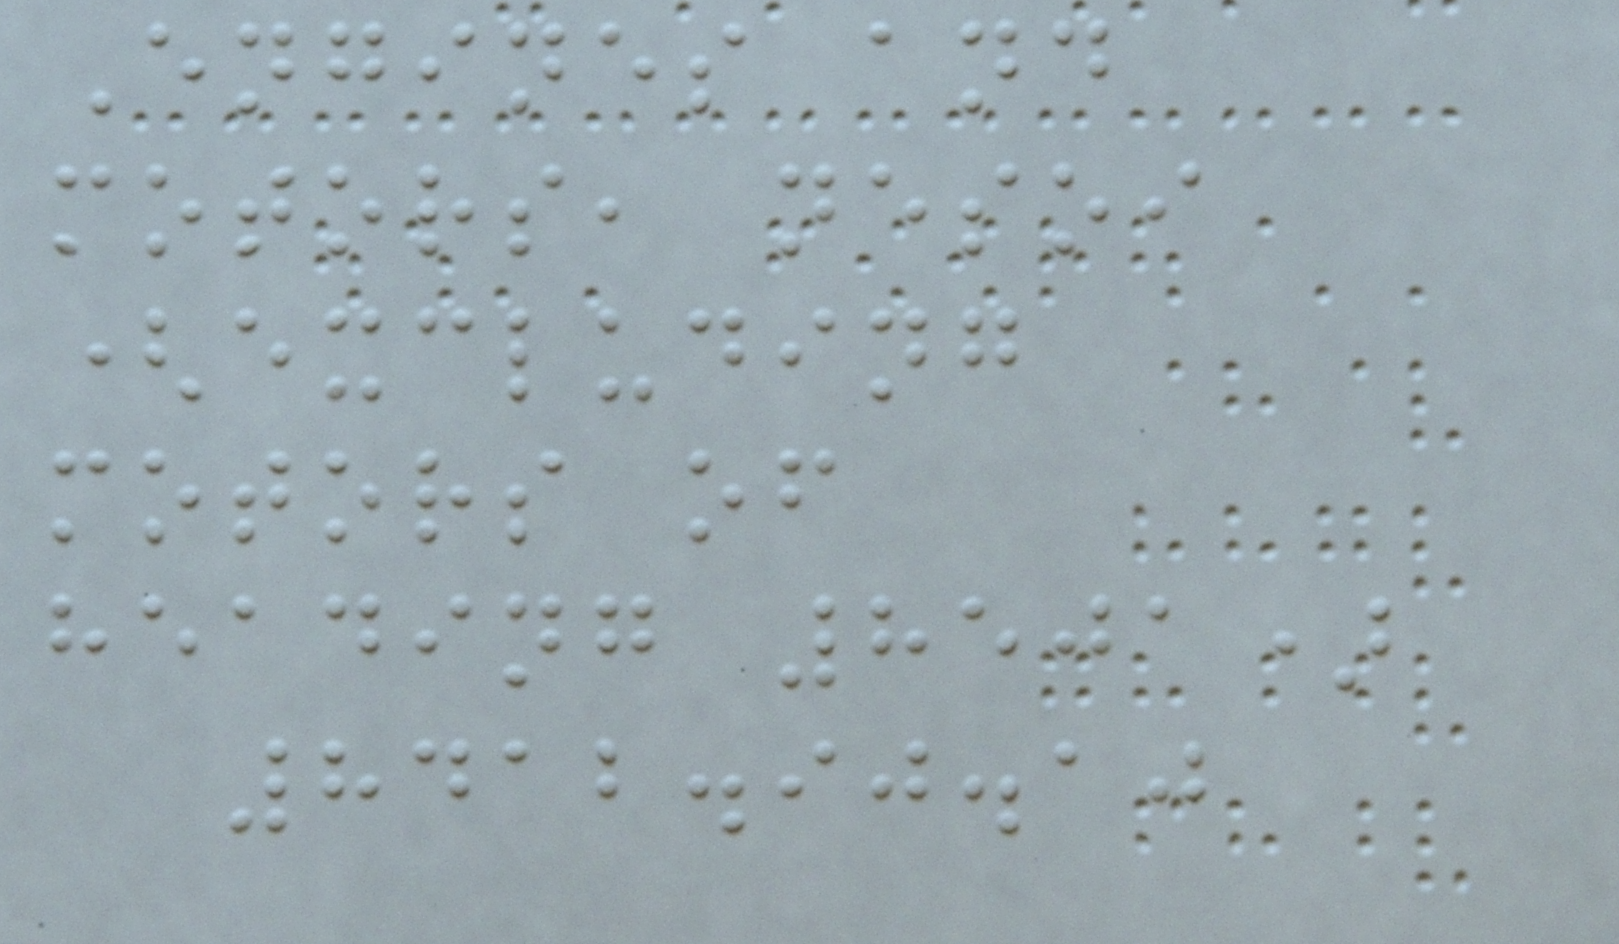Engines and
motors, nesoi
(excluding
motors of
heading 8501)
8412.90.10
